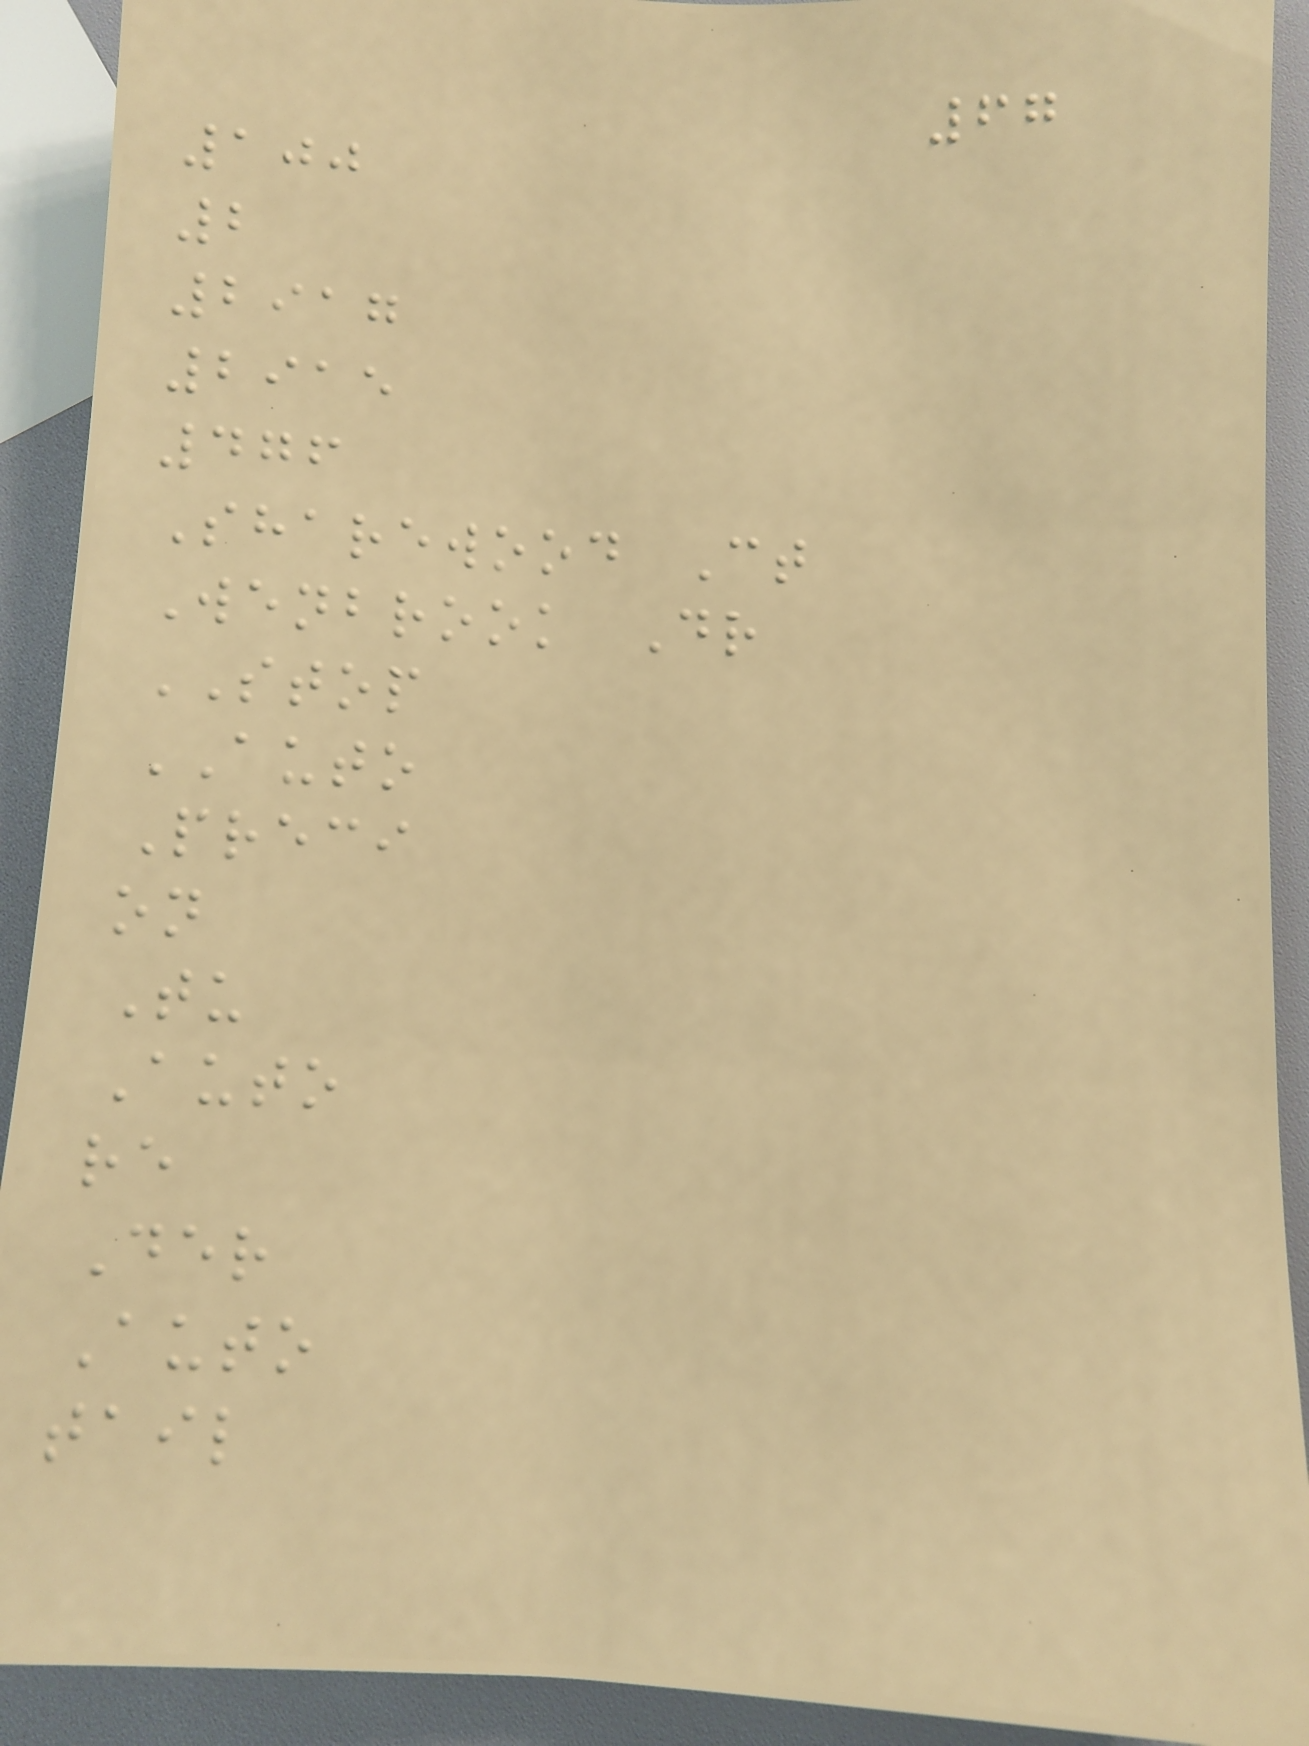67
100
2
2917
2915
476
Sharewood Ct
Wenbrook Dr
STOP
AUTO
Preci
on
Tu
Auto
re
Der
Auto
tail
